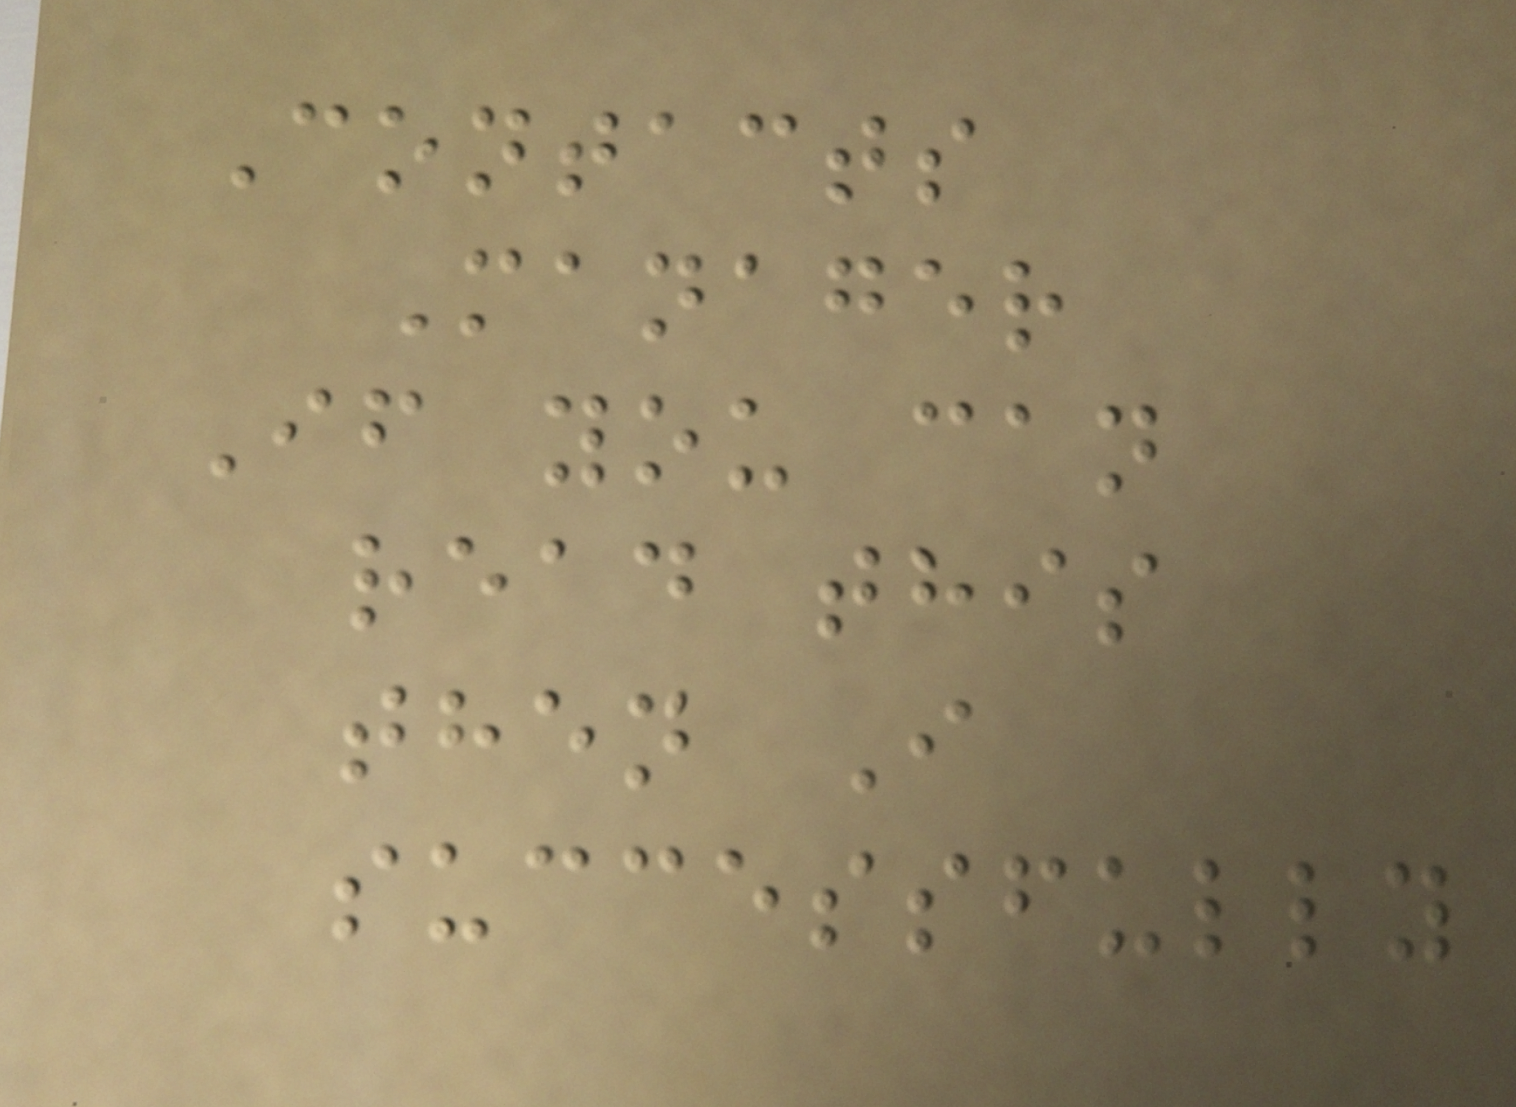Contacts
Manager
If you can
read this
then I
successfully
